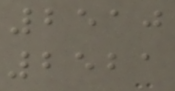2510
2521
